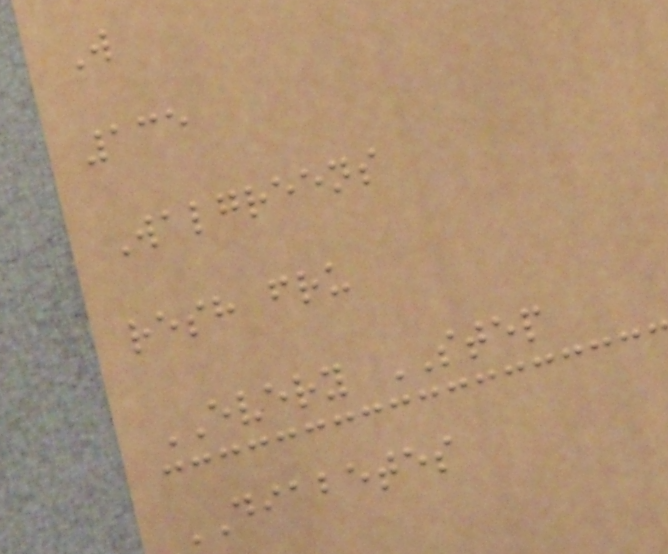W
135
Walgreens
resh fru
EVERY STEP
DIABETES
